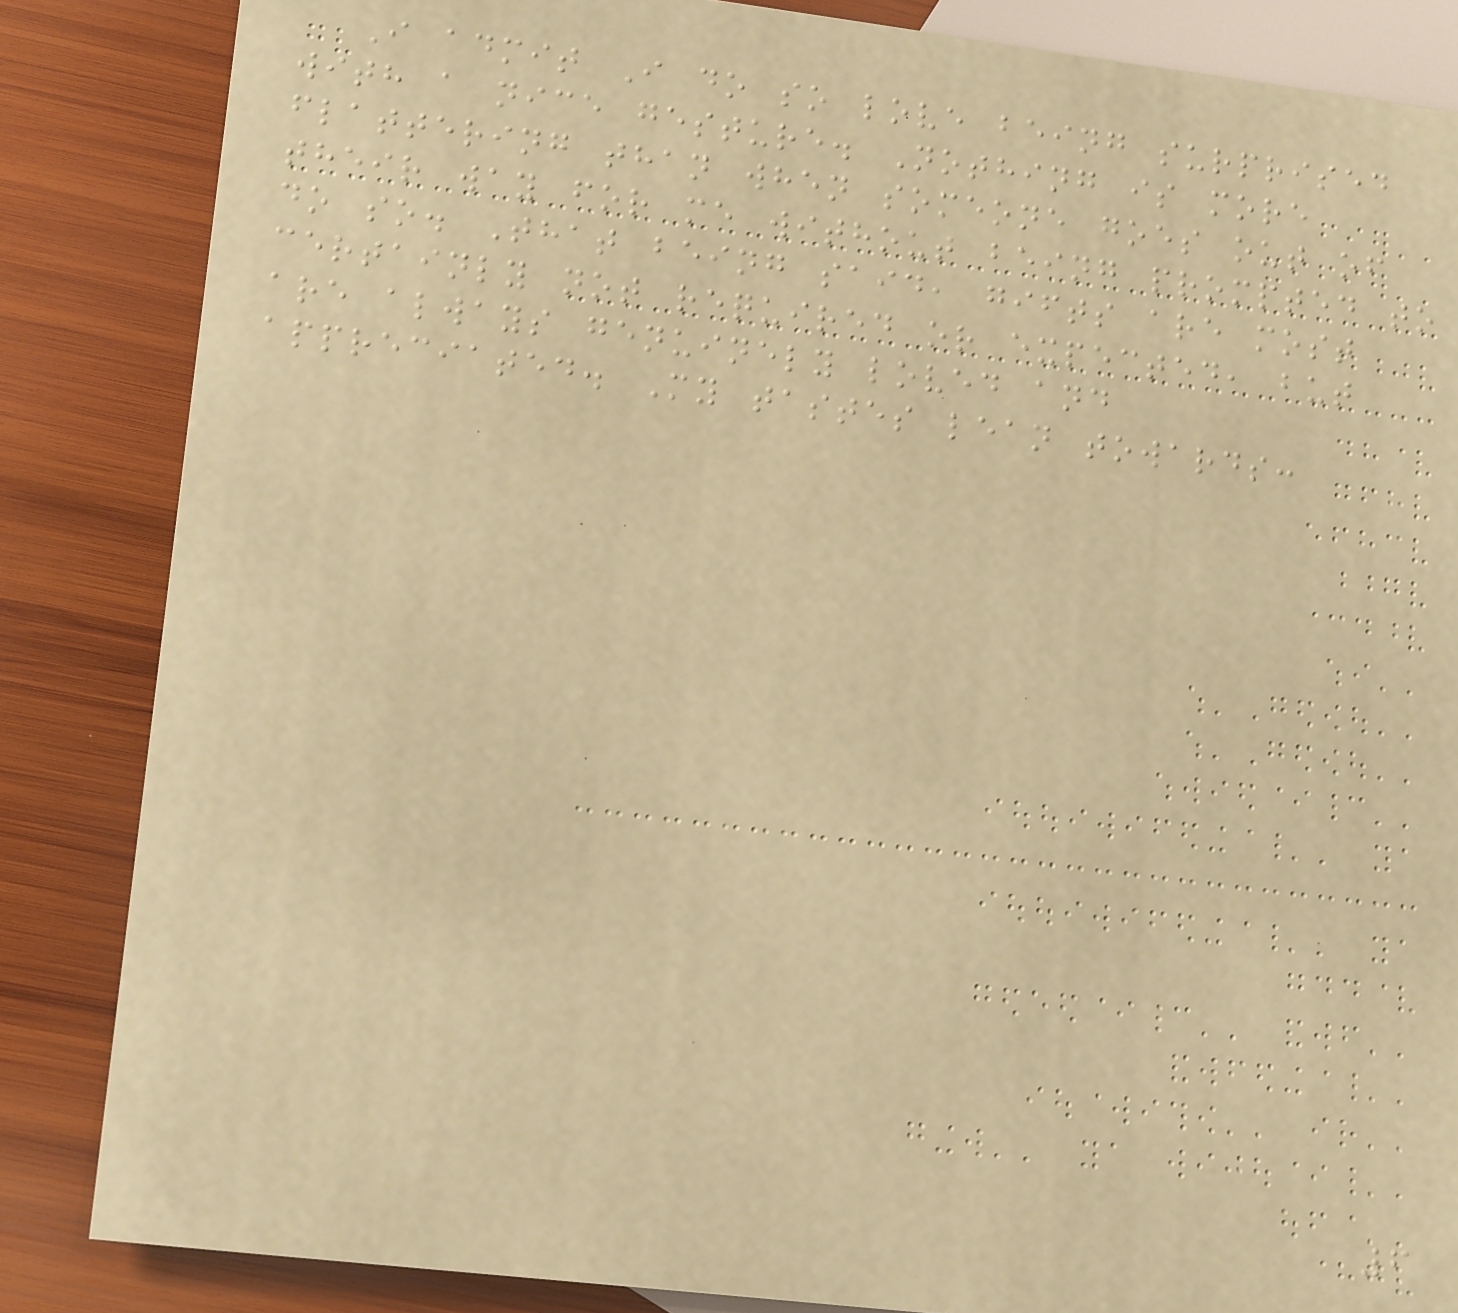I admit I do so love being surprised
with a nice gesture. Nothing is more
flattering than when someone goes out of
their way for me without being prompted to
do so. That being said, gifts are most
certainly not required or expected, but
are always genuinely loved and
appreciated. My tastes lean towards:
6
